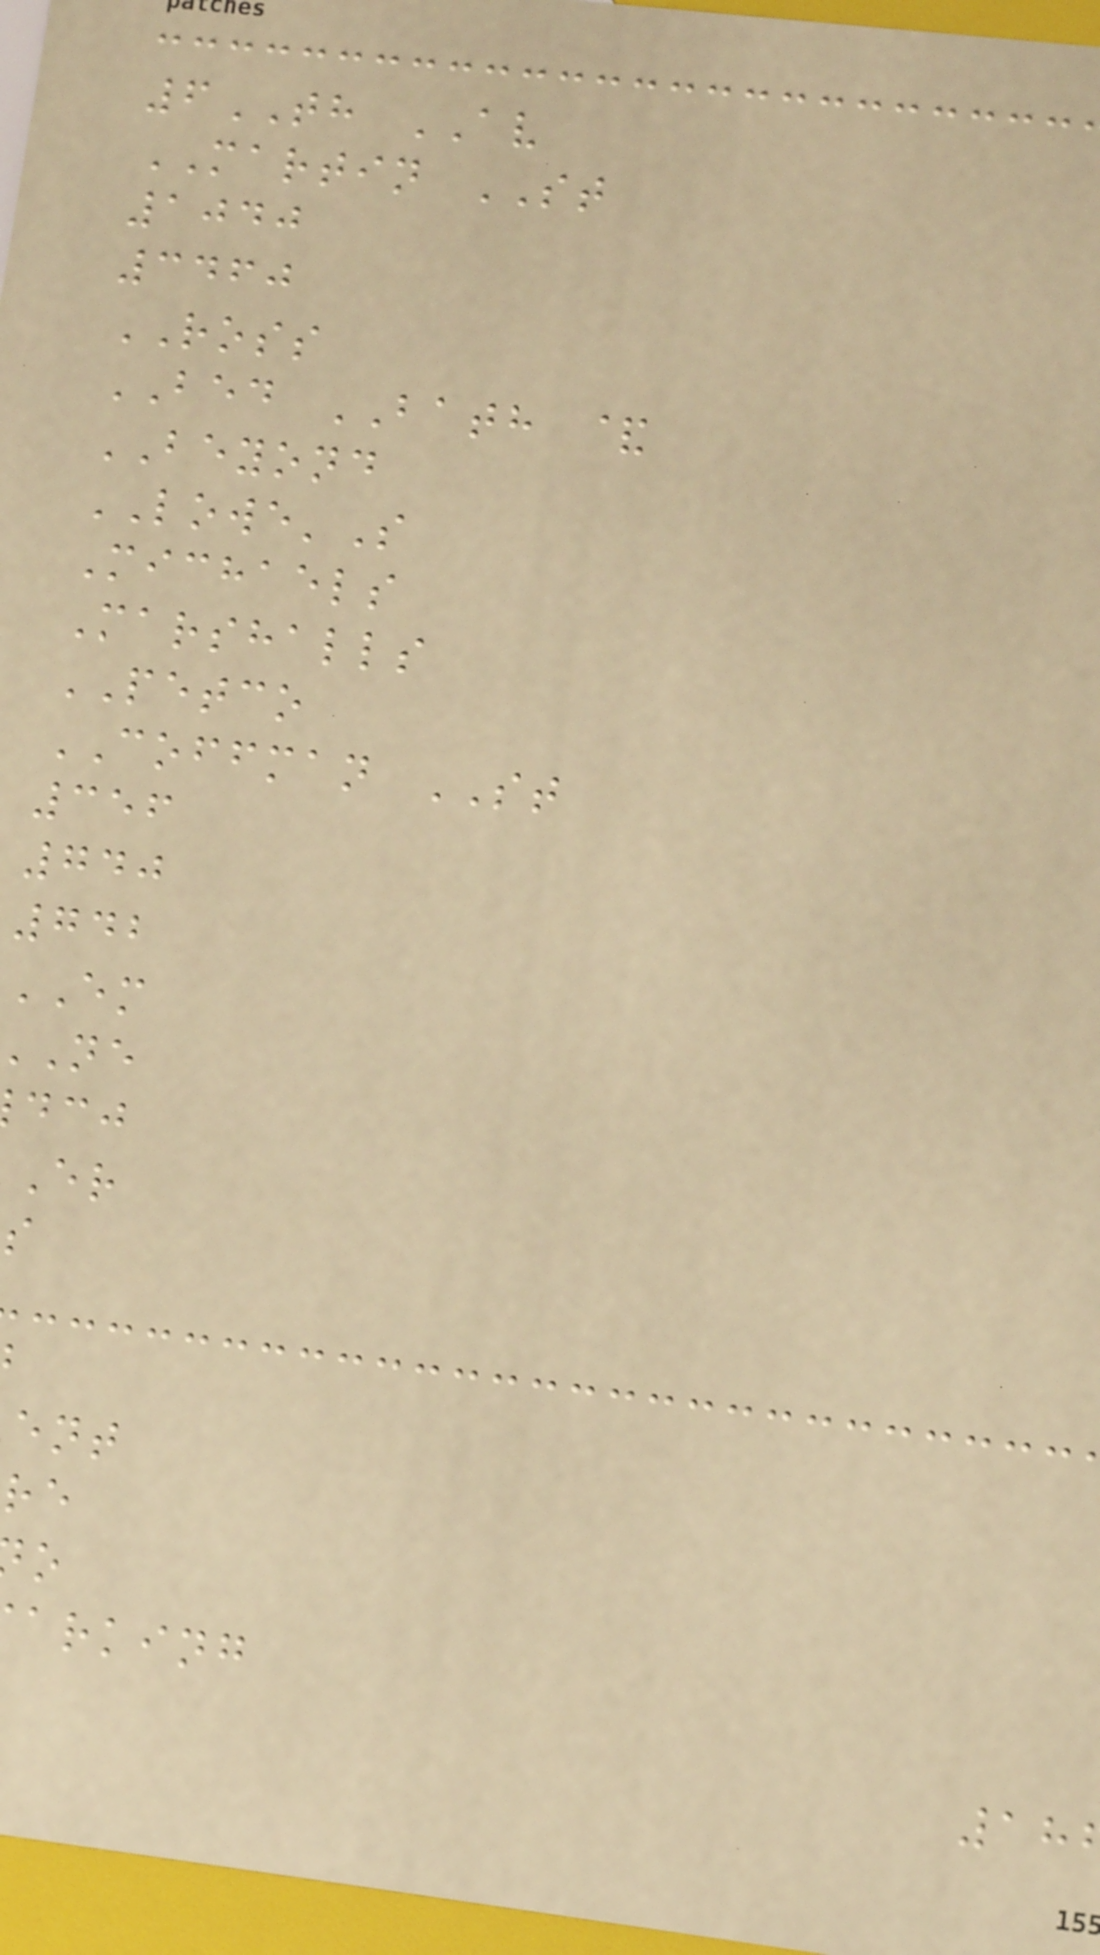6TH AV
MARTIN ST
1040
3460
ROSS
BED BATH &
BEYOND
LOWE'S
Michaels
Marshalls
PETCO
COFFMAN ST
356
740
742
EM
arking
